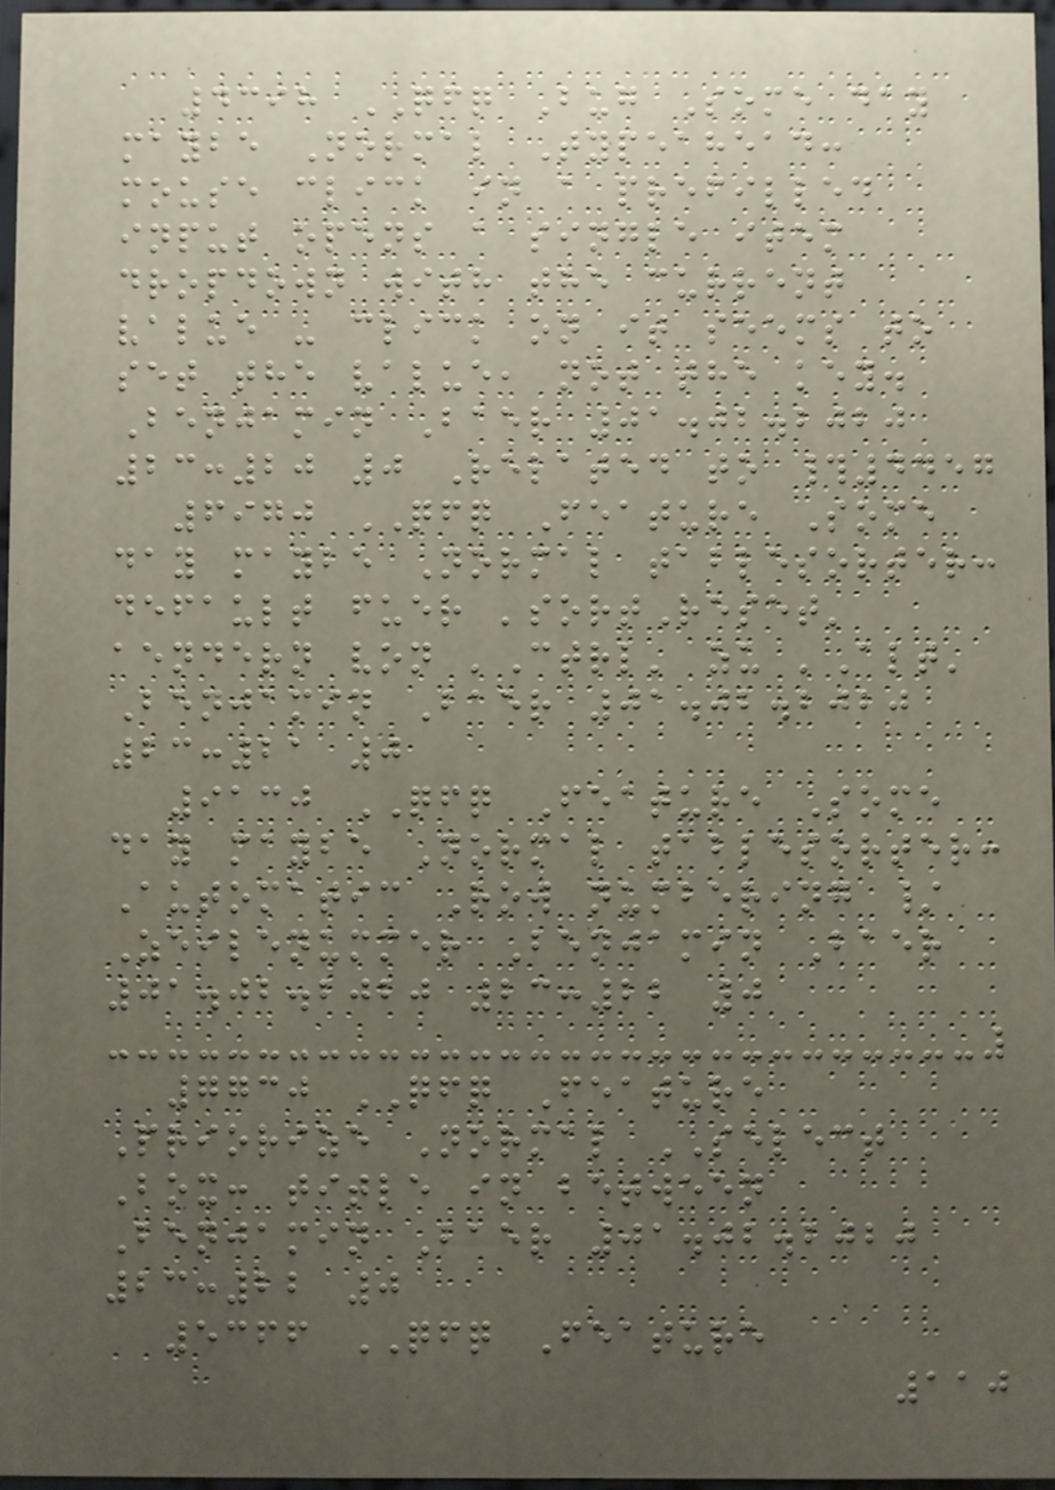4398 QFQ Bug Some day
maybe Normal Typeahead:
mouse click in a prefilled
input opens a single item
dropdown with the current
value - click on it seems to
set the value, not the key.
Benjamin Baer 01.02.2020
23:20 0 Related to #4457
6970 QFQ Feature Some
day maybe Normal tablesorter:
default fuer 'sortReset'
aendern von 'Ctrl' zu 'Alt'
Benjamin Baer 01.02.2020
23:21 0
9130 QFQ Feature Some
day maybe Normal tablesorter:
Automatic Row numbering /
Zeilenummer Benjamin Baer
01.02.2020 23:22 0
7730 QFQ Feature
Priorize Normal SELECT
Box: title in between
Benjamin Baer 01.02.2020
23:22 0
5366 QFQ Feature
110
